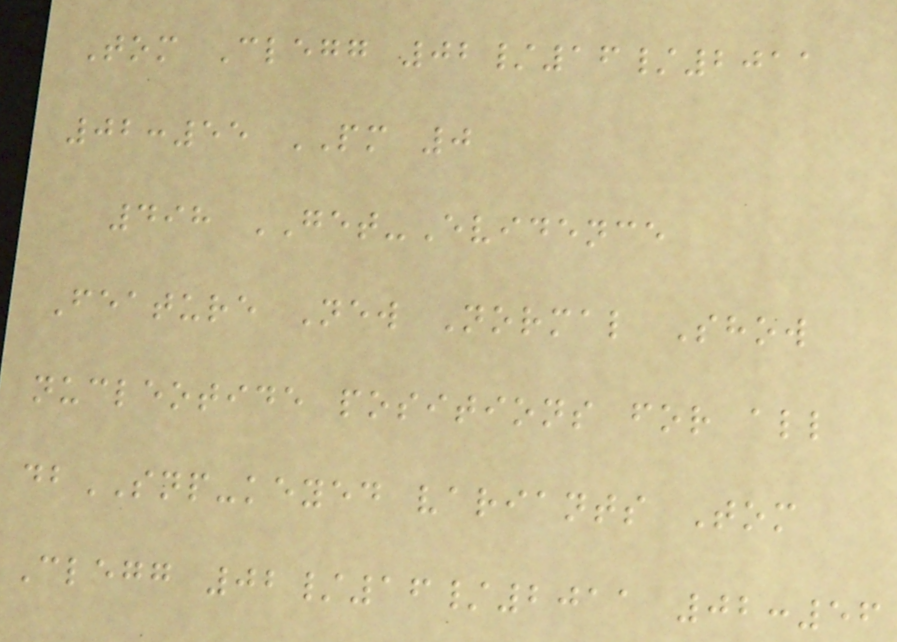Tom Clegg 02/16/2011
02:55 PM 0
498 GET-Evidence
Feature New Normal Show
nucleotide positions for all
dbSNP-keyed variants Tom
Clegg 02/16/2011 02:56
